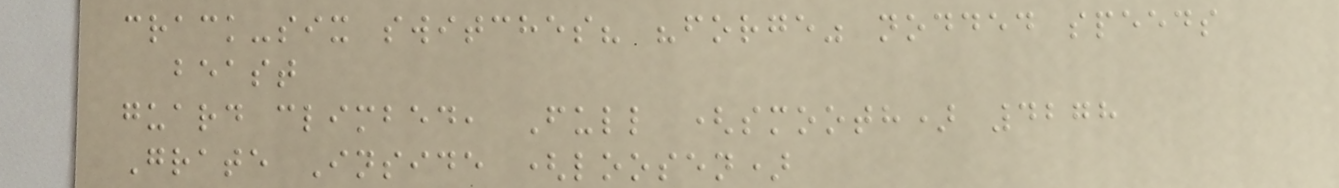crack-six switches? "forge" nodded speeds
beast
guard climbed, Full (smooth) 4278
Grate Inside (loosen)
